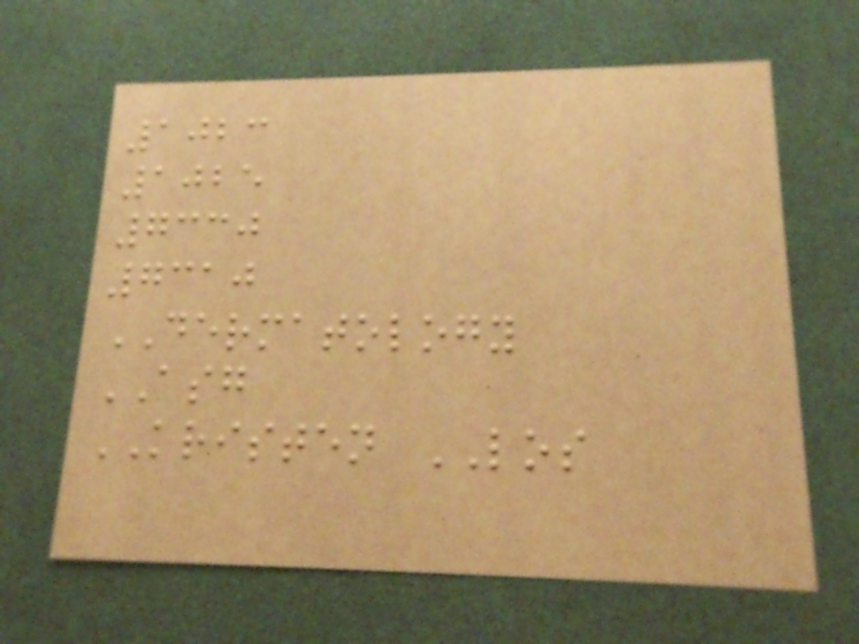1023
1025
7330
7310
DERMATOLOGY
ASG
KRISTEN LOS
